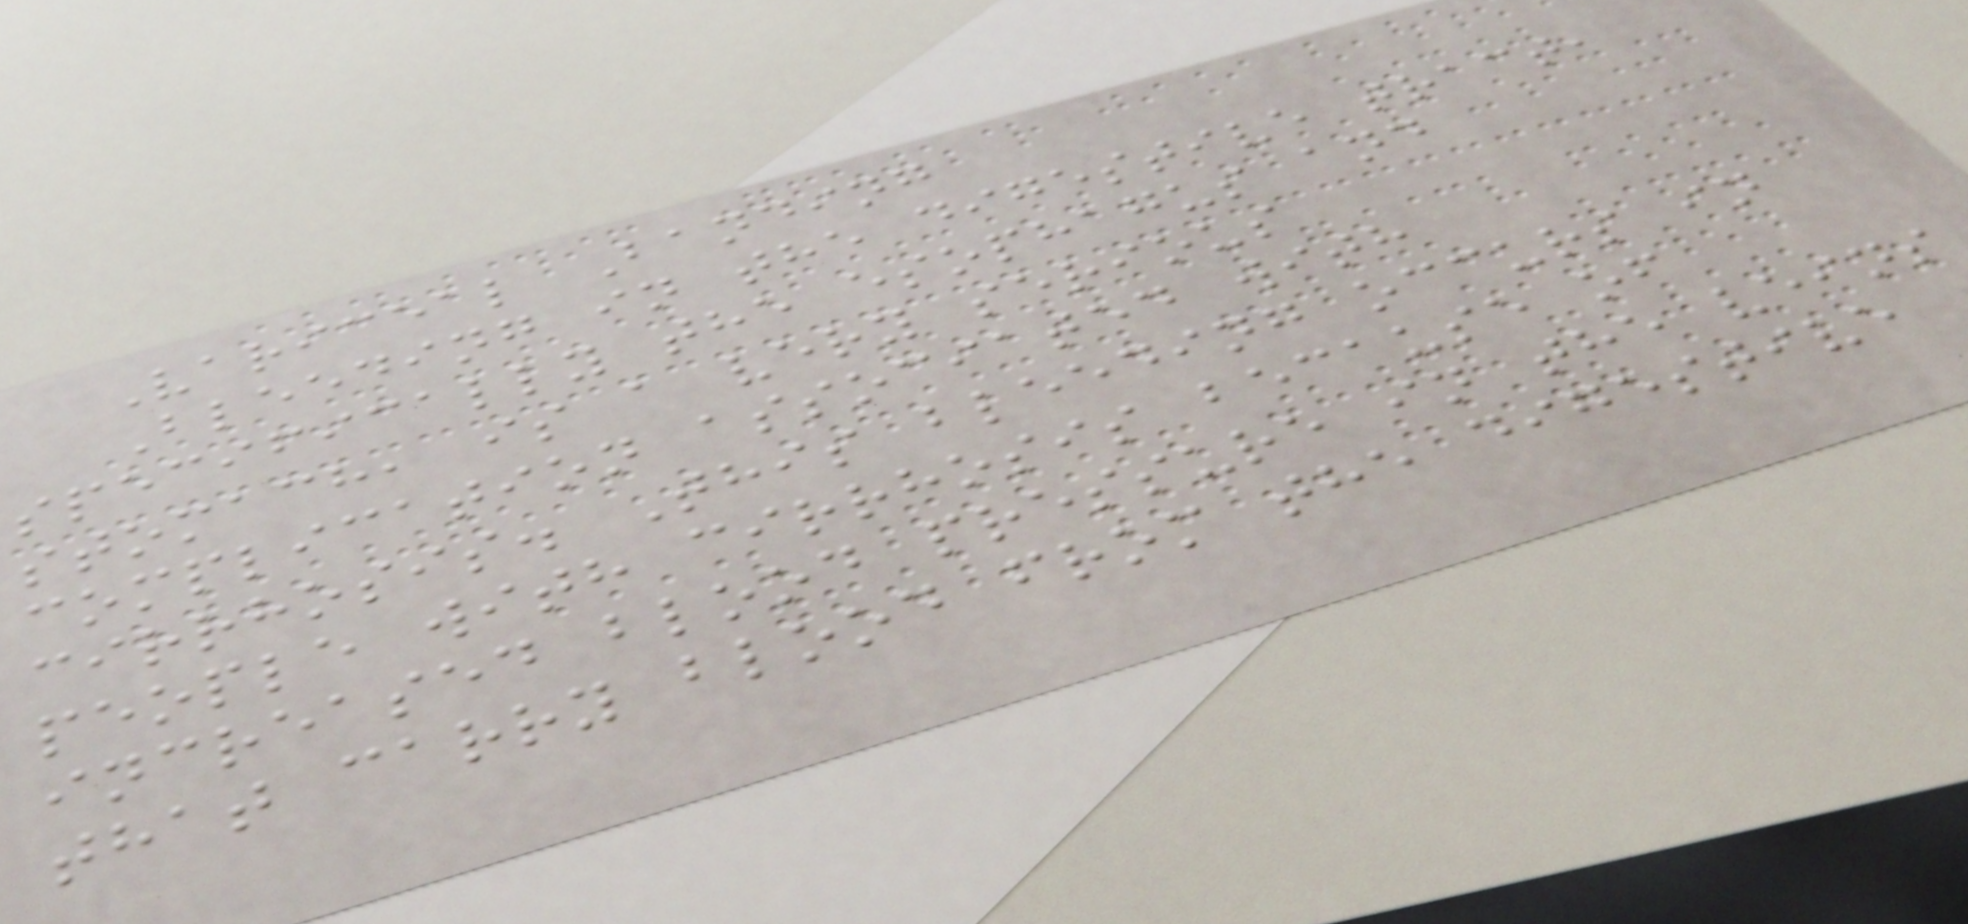Variceal Banding
Bleeding in the digestive tract,
specifically the esophagus and
stomach, is a very serious
complication associated with
cirrhosis. This bleeding occurs in
people with cirrhosis because of
increased blood pressure in the veins
that carry blood from the digestive
